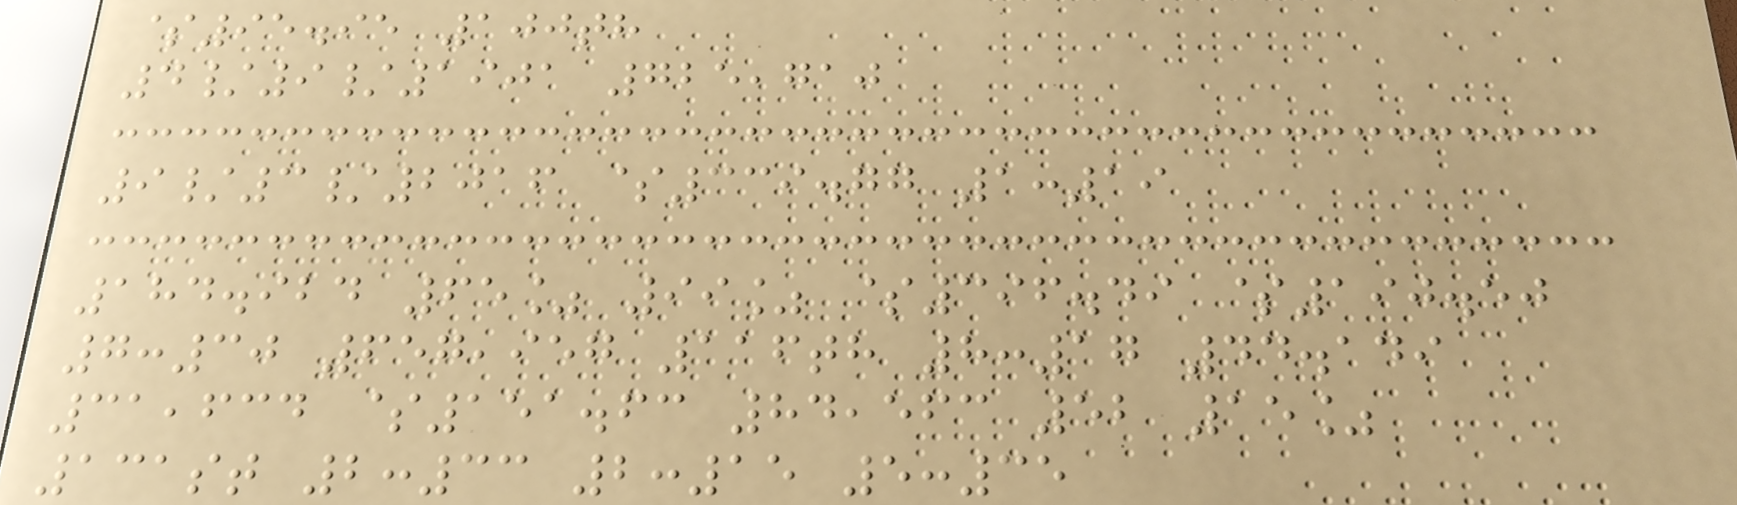$95.95 100th
4/9/1901 725,710
9/3/2016 $339.77 1:19
184.924 65% 99% $396.49 $190.50
7:30 657,957 116th 8:17 44.149
31,634 $151.63 84,563 52 15%
131st 2:33 2:15 5:35
